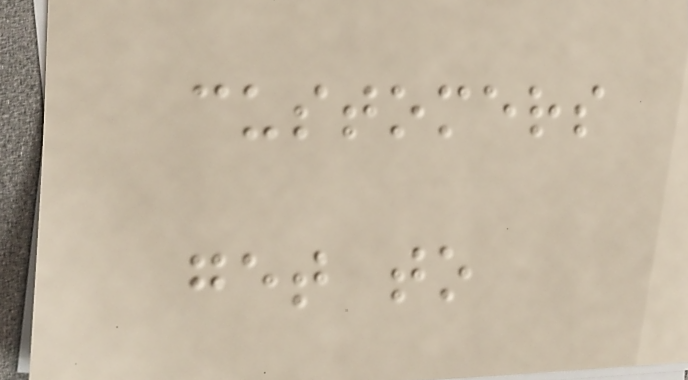customers
get to
